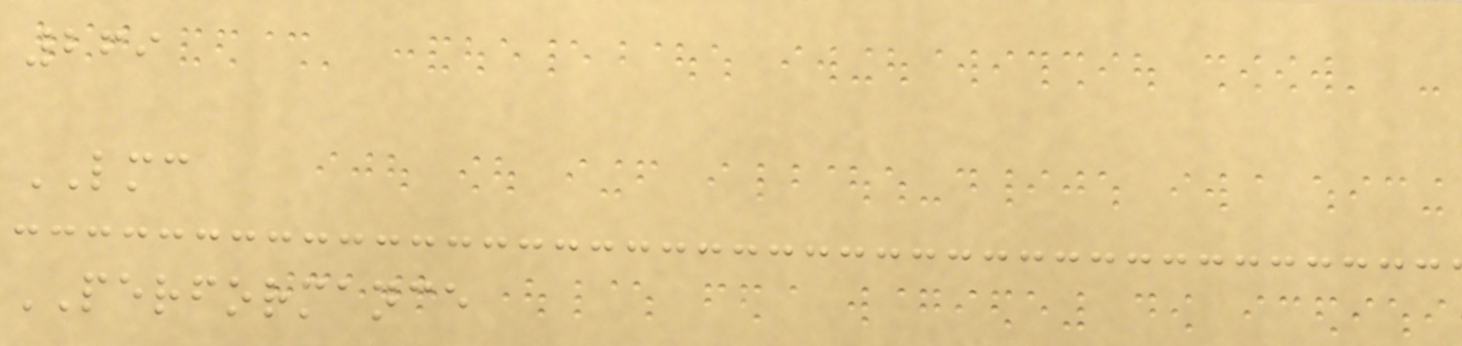269
LMC
PERFORMANCE
